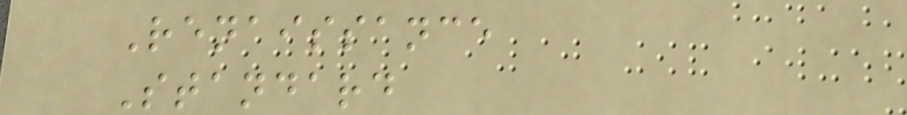Renaissance
Standard
